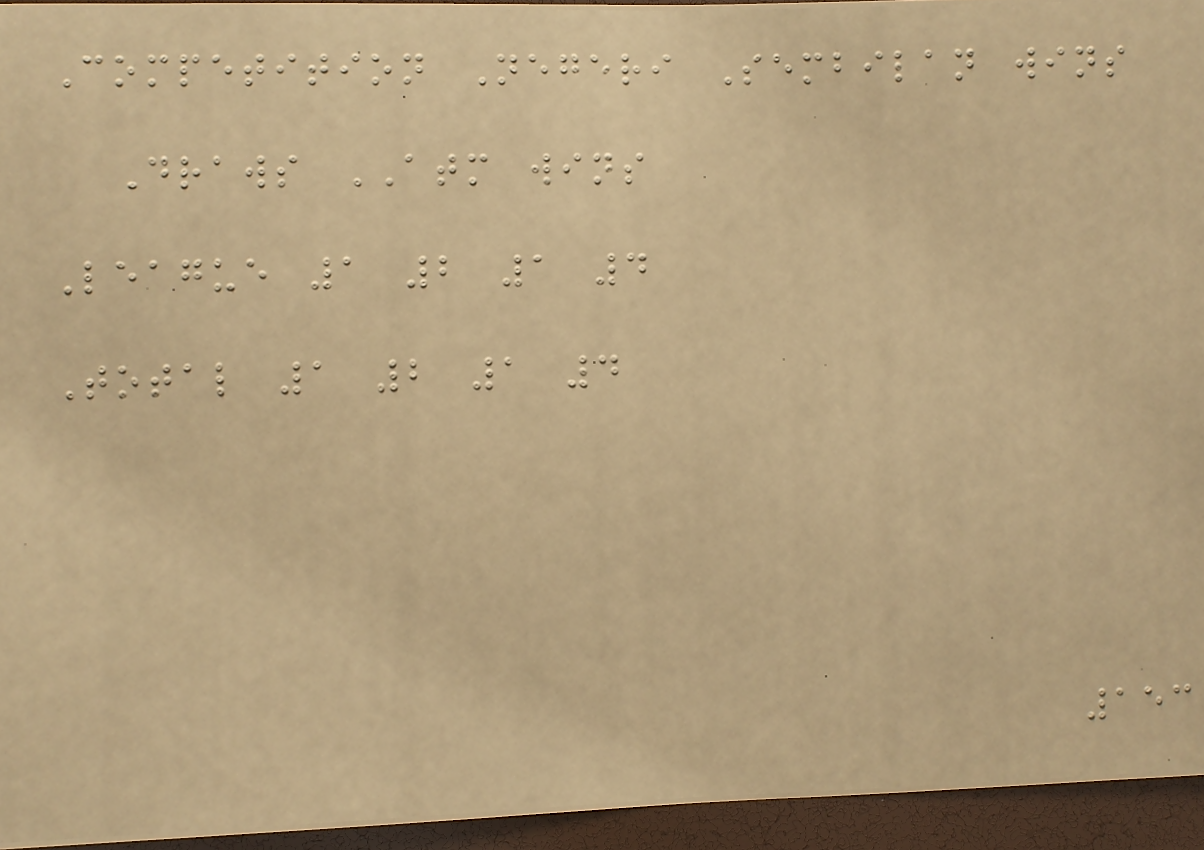Competition Negeri Sembilan wins
Draws ATM wins
League 1 2 1 4
Total 1 2 1 4
153
